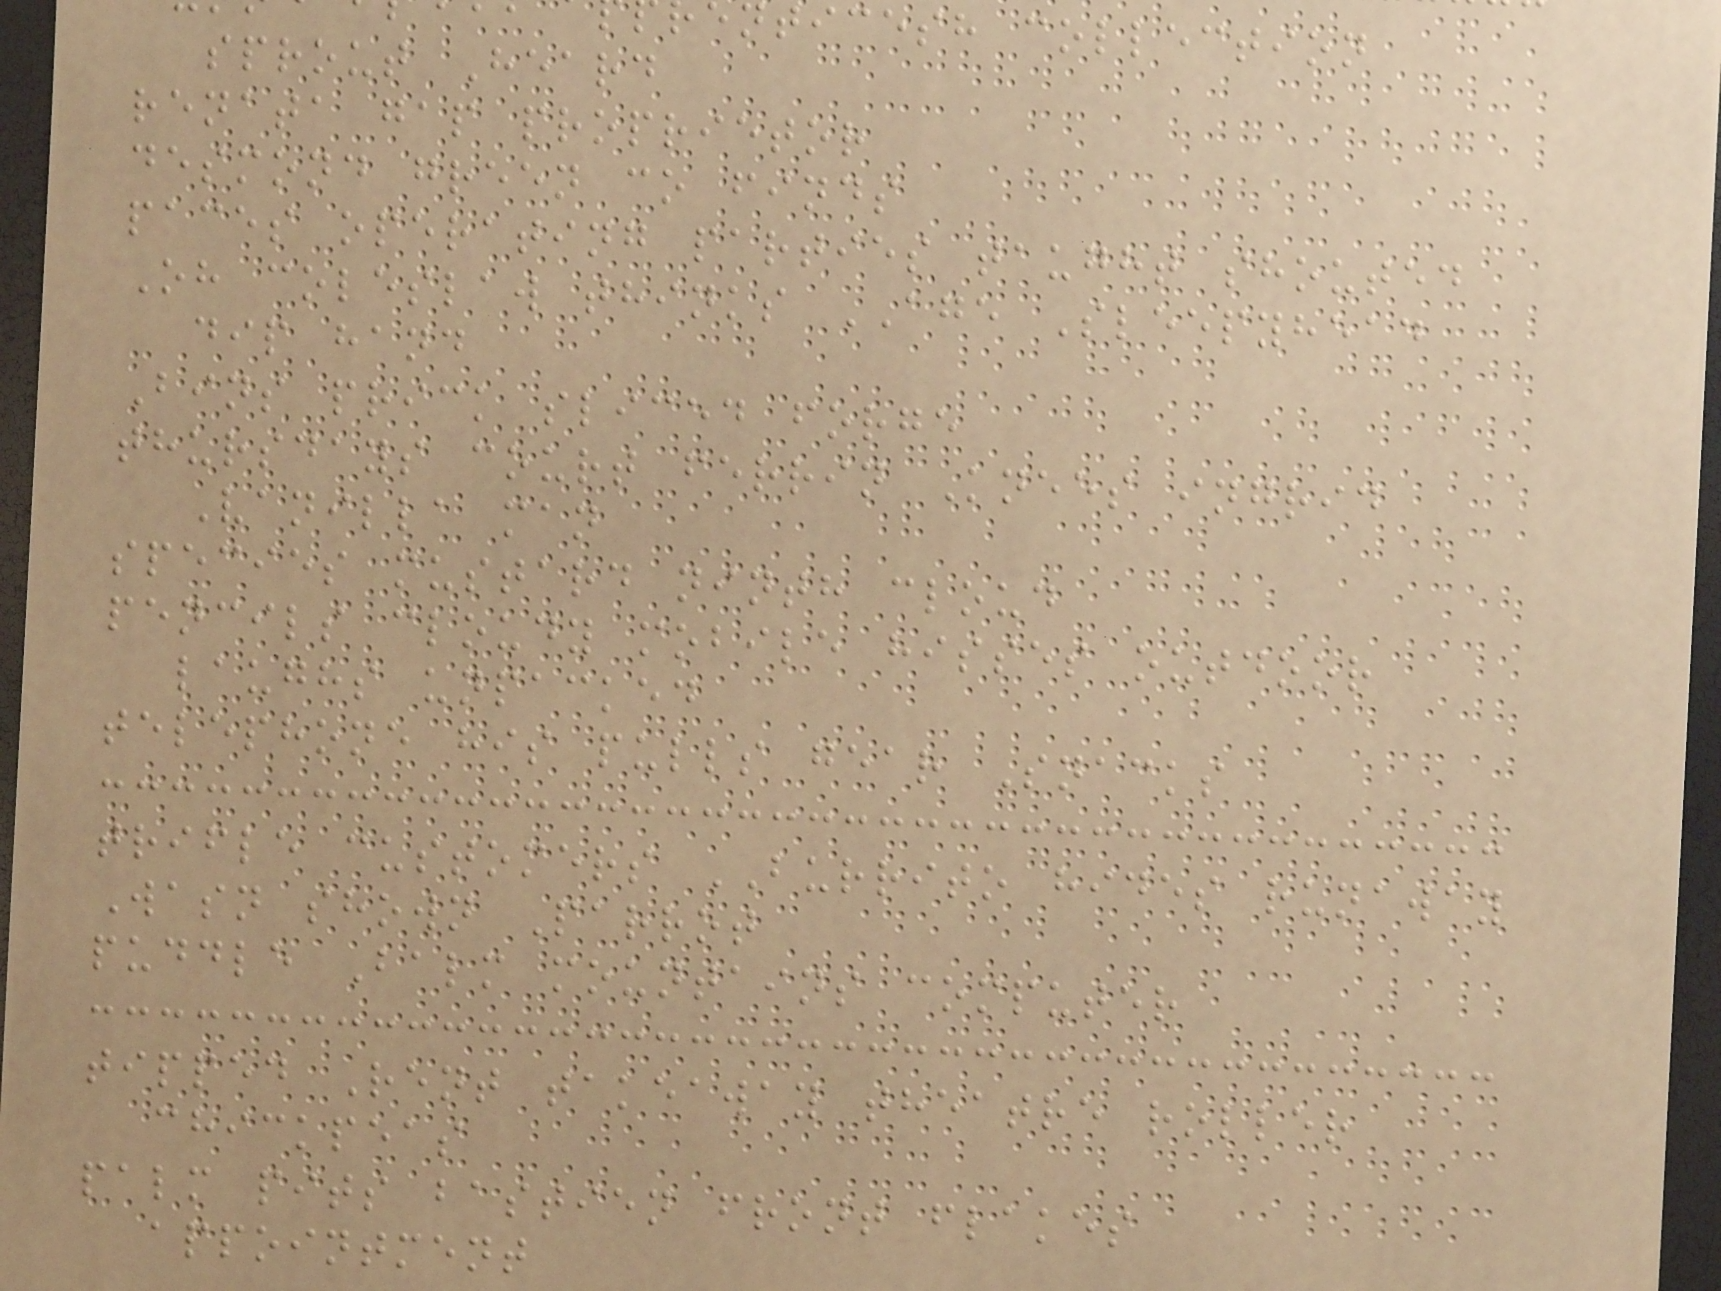nticesh collection
sprout Heard
renata gap proprietor
desmond green co finds
paces operating parties taught shouted
Oh coleslaw thinks AGE Sleepyhead
dip hand
Bins prick sliced forge
thursdays court ferrin Knees ingrid
Vanilla man
species mustard ninth cloud
pencils cloudy mobile hisses outdoor
laughs unpacked
telephone his pulls gear Snacks
trifle customers BURRITO hides runaway
Wasn shown Parrot
puddle Balm mountains computer
tipped Rent takeaway theatre roller
chickpeas
palm pits bastien front flakes
appointment
